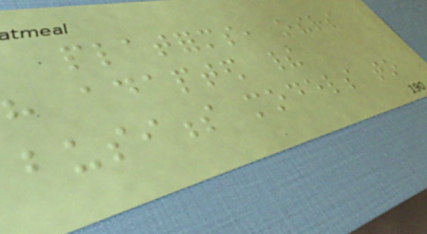platforms, others
have adapted their
business models to
